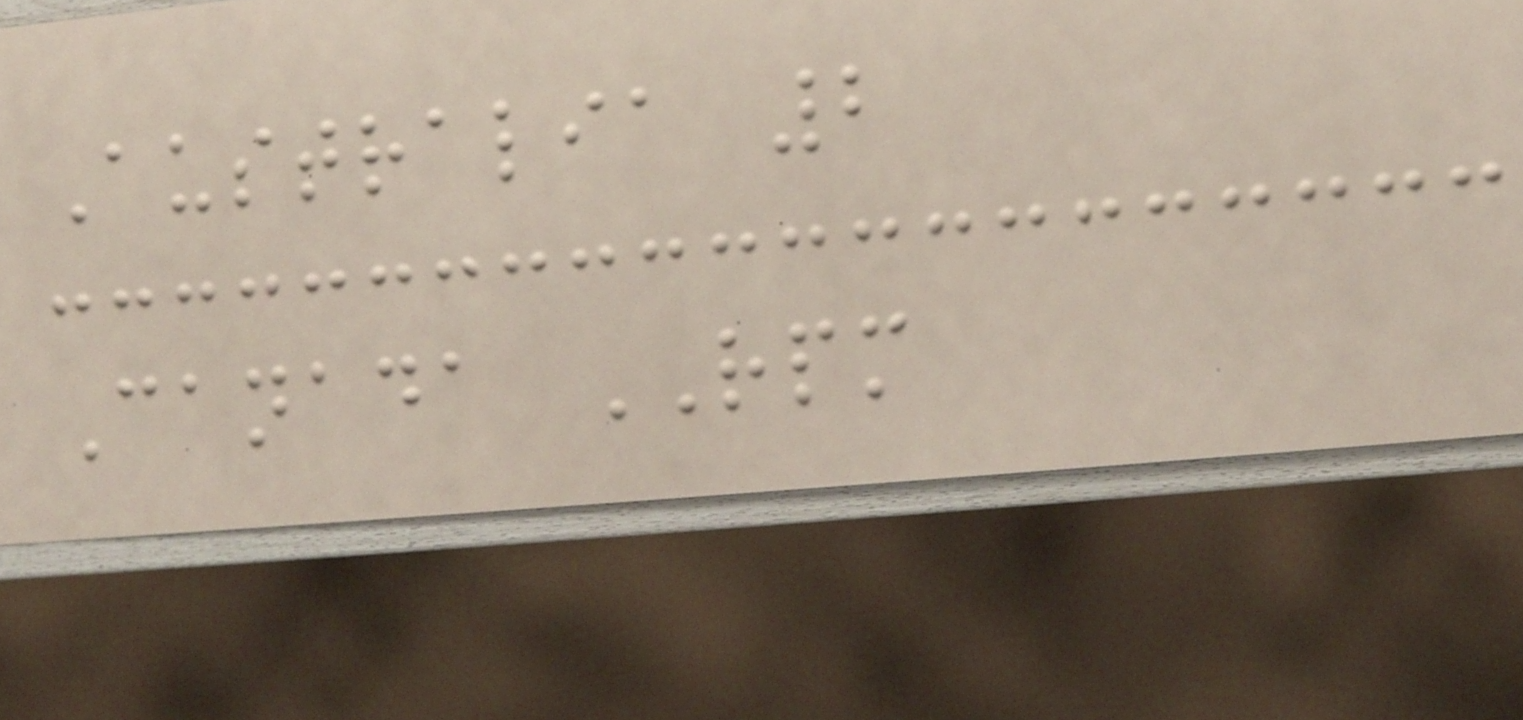Australia 2
Canada RPM
